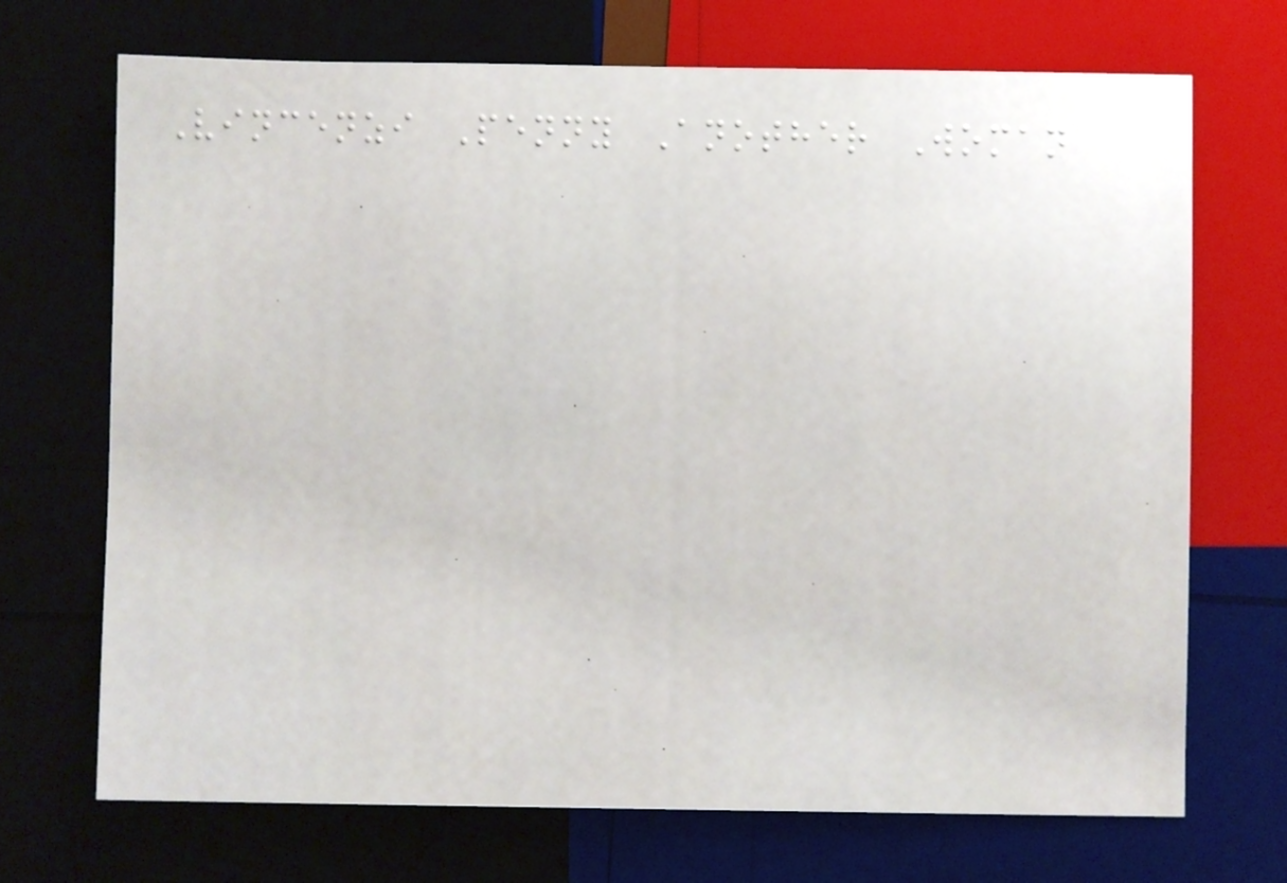Vincenzi Penny Another Woman
